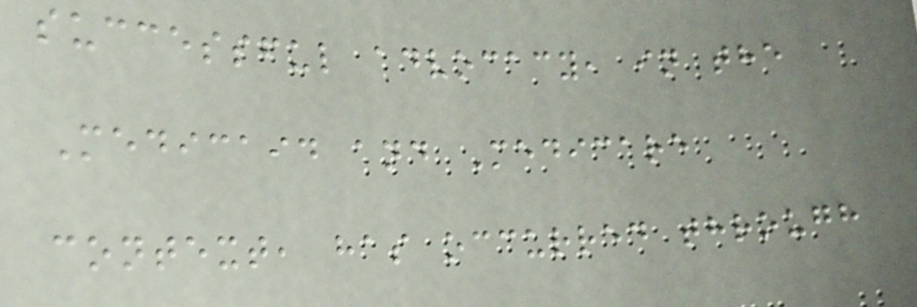successful advocacy, in the
Medicaid and Medicare
context, has occurred through
